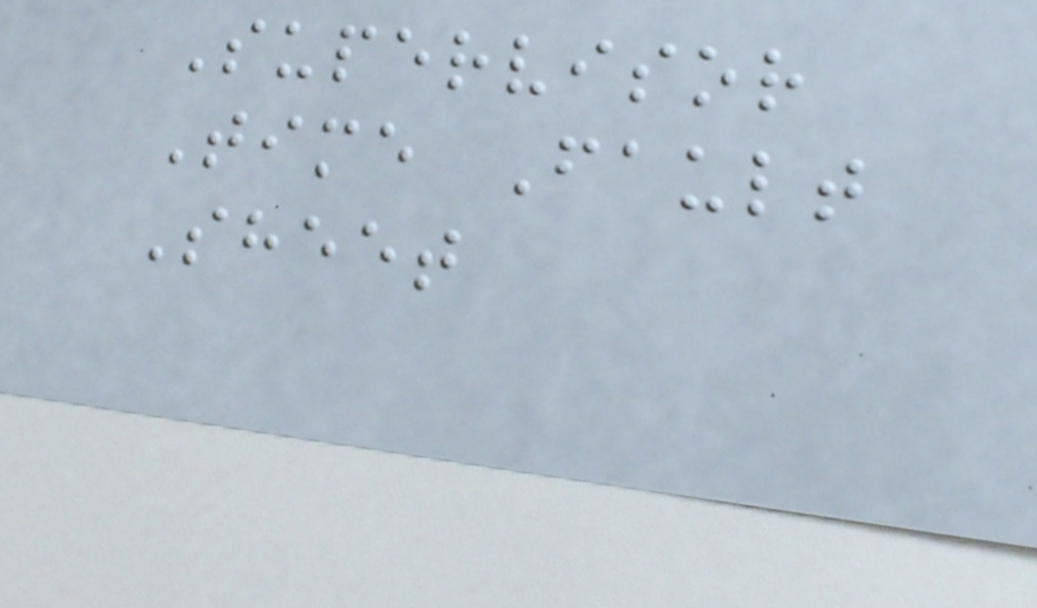Supervisor
Time Fault
Sheet
